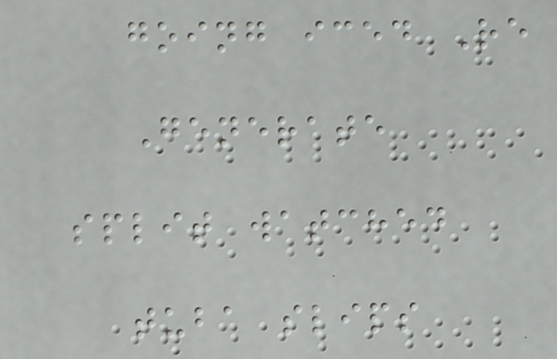going iced Re
Generate
split watched
tuba slips
